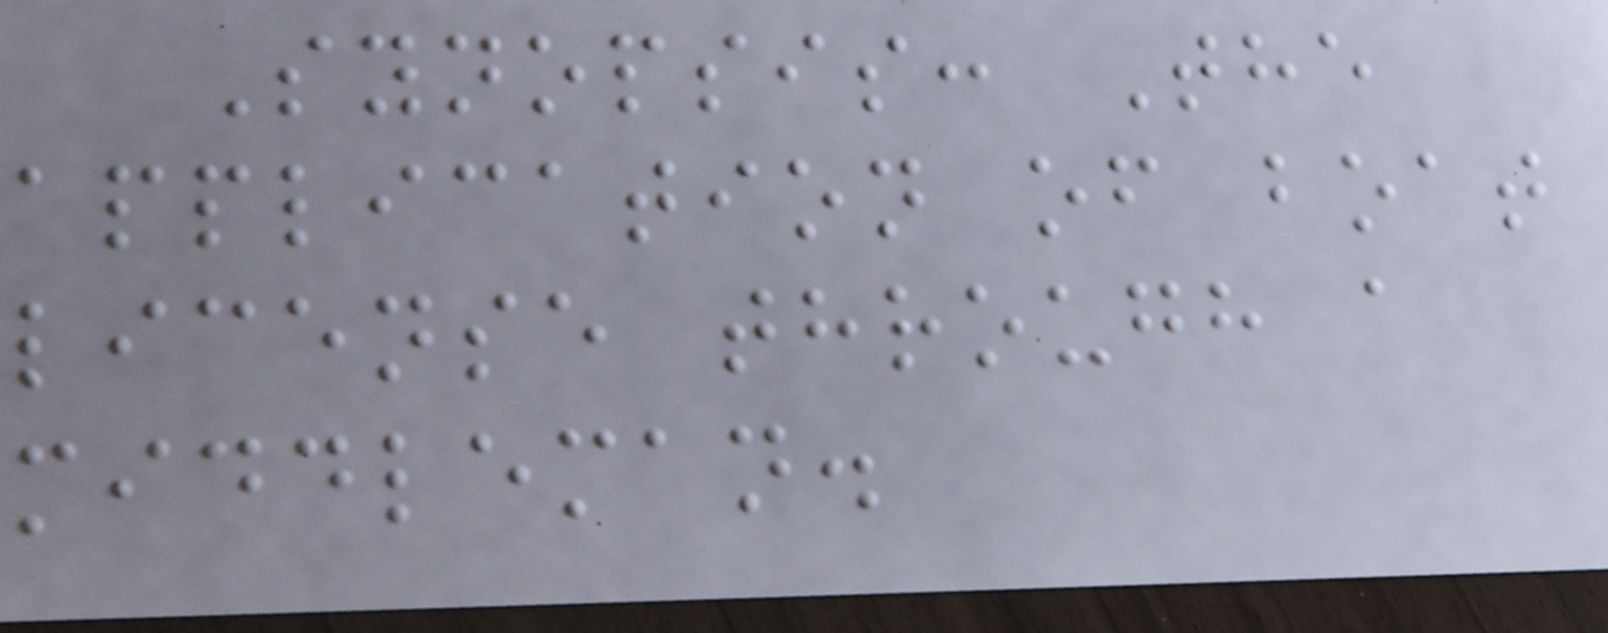Synopsis: The
application of boat
license through a
middleman.
